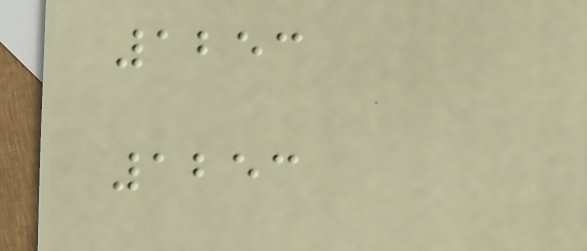1253
1253
